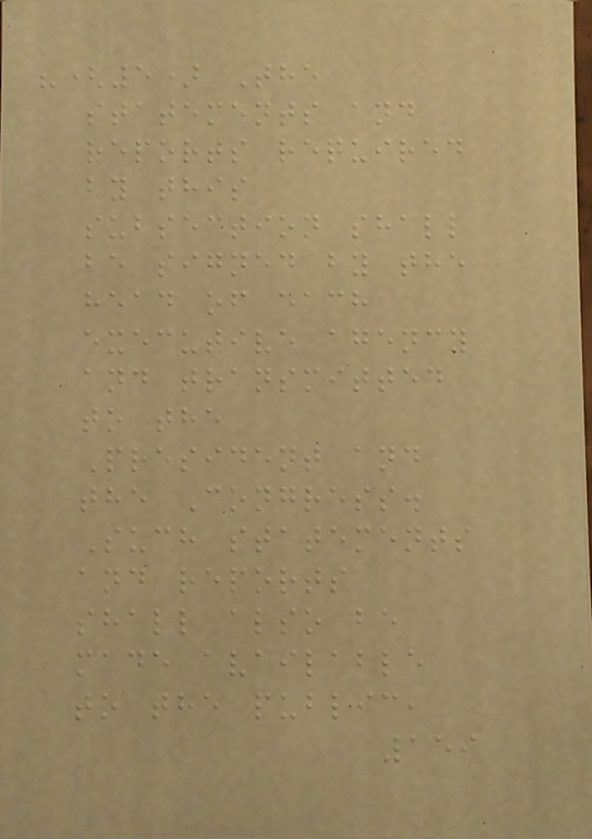"(5) The
statements and
reports required
by this
subsection shall
be signed by the
head of each
executive agency
and transmitted
to the
President and
the Congress.
Such statements
and reports
shall also be
made available
to the public,
159
